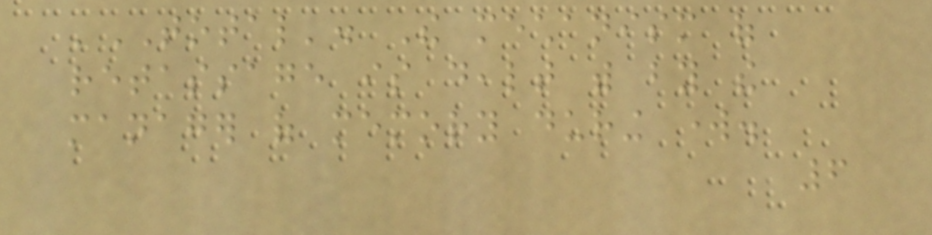'TOTAL'. The mechanism of
retassage is dealt with by the
manager of memory during work.
6
